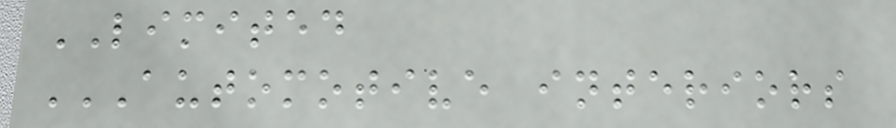LIMITED
AUTOMOTIVE INTERIORS
